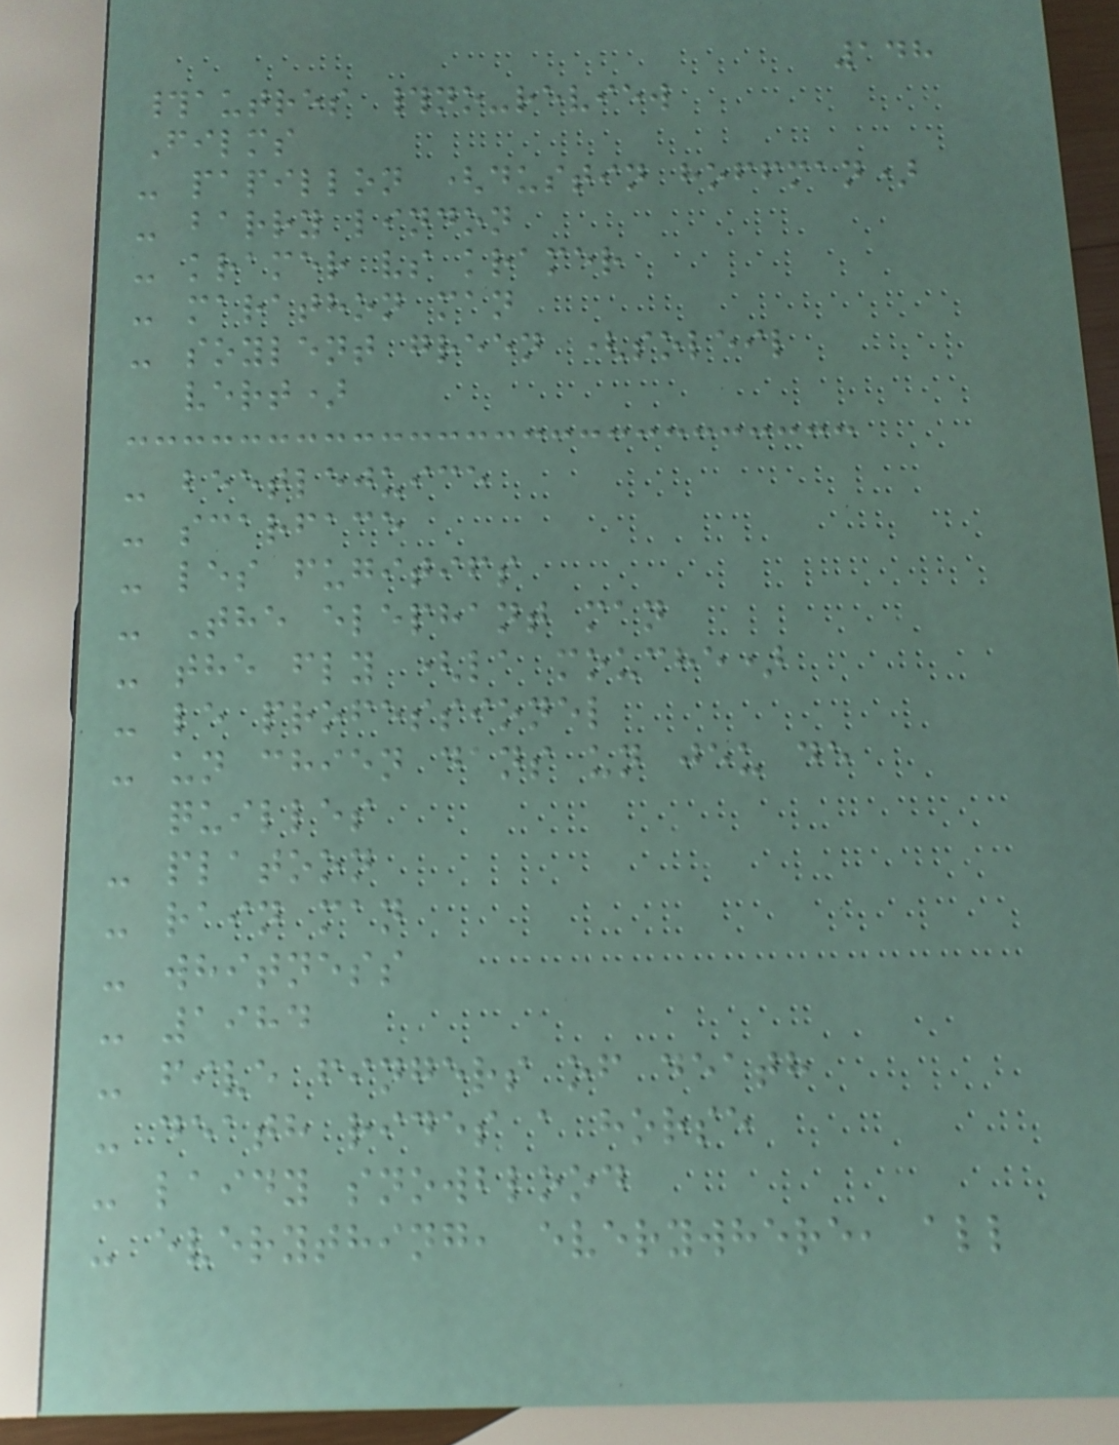148
#autres #no-review
Films
- papillon (dustin hoffman)
- barry lindon
- kramer vs kramer
- marathon man
- soylent green (soleil
vert)
- beetlejuice
- scarface
- les fugitifs
- The elephant man
- the fly (la mouche)
- le professionel
- un chien dans un jeu de
quilles
- platoon
- rain man
- whitness
- 1984
- five fingers of death
- death rides a horse
- laidy snowblood
- everything, everywhere, all
